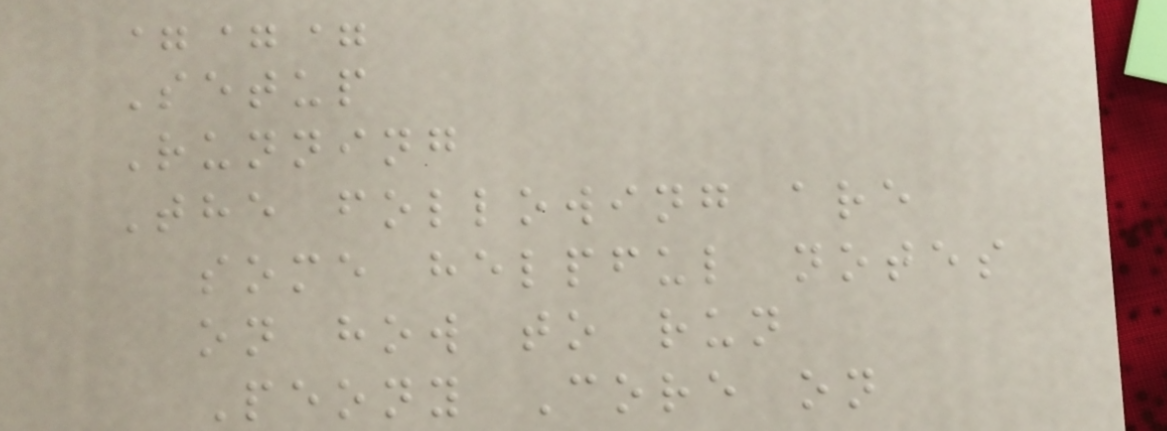===
Setup
Running
The following are
some helpful notes
on how to run
Peony Core on
